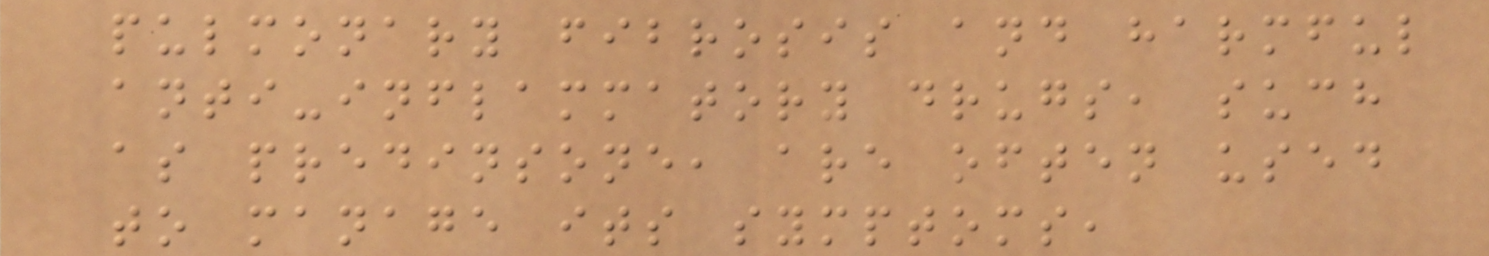pulmonary fibrosis and harmful
anti-inflammatory drugs, such
as predinsone, are often used
to manage its symptoms,
